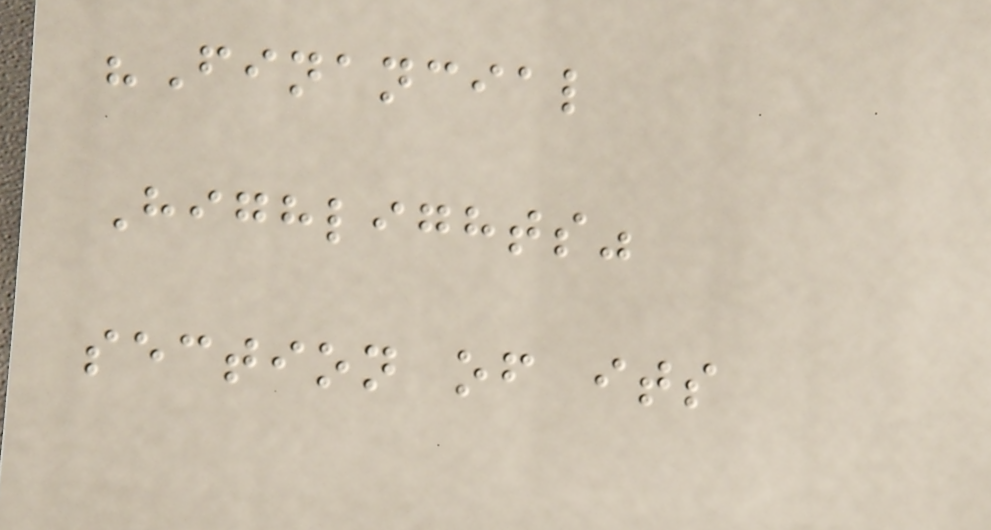"Financial
Highlights"
section of its
